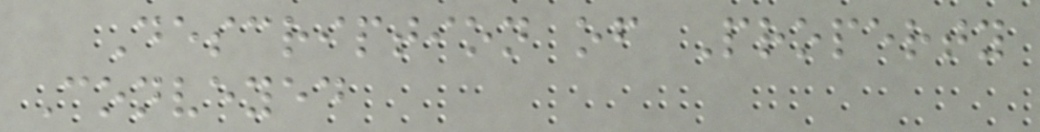Description of Property
Conveyed
